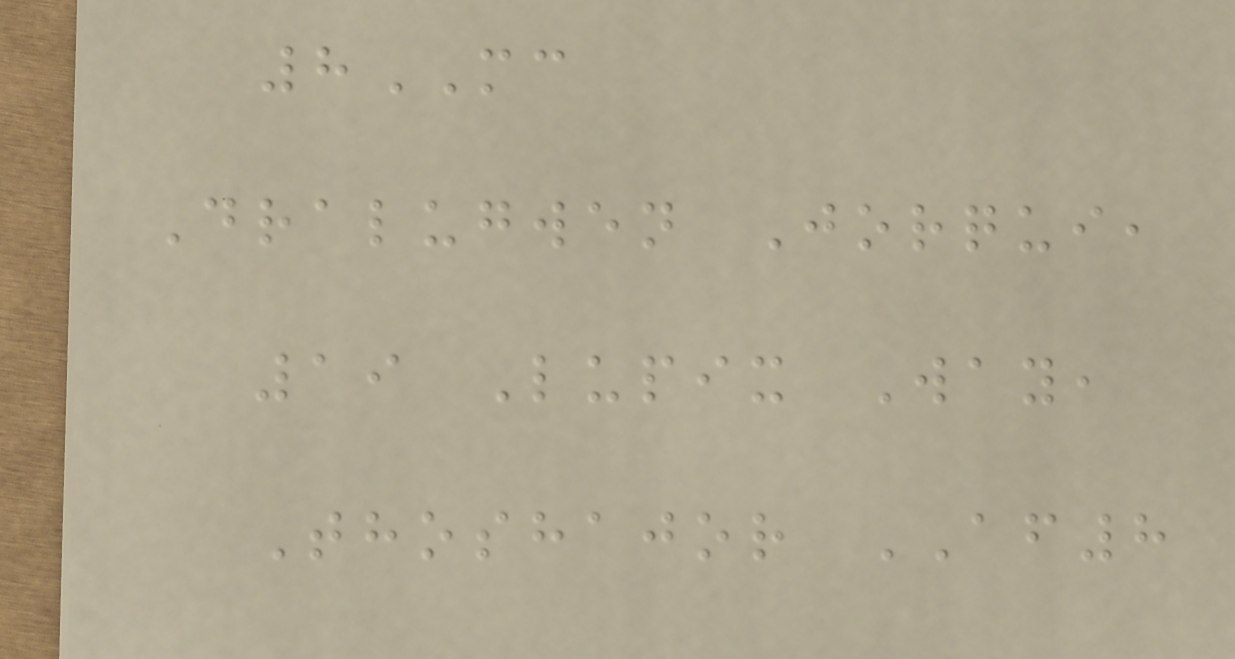8MC
Dralugwen Jorqui,
19 Lupix Way,
Thoshajor AF8
